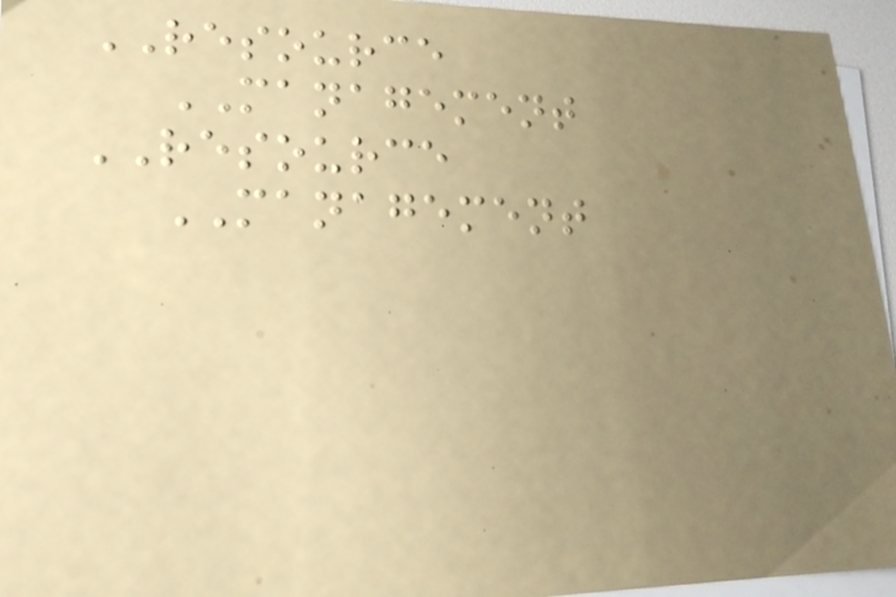RESOURCE
MANAGEMENT
RESOURCE
MANAGEMENT
